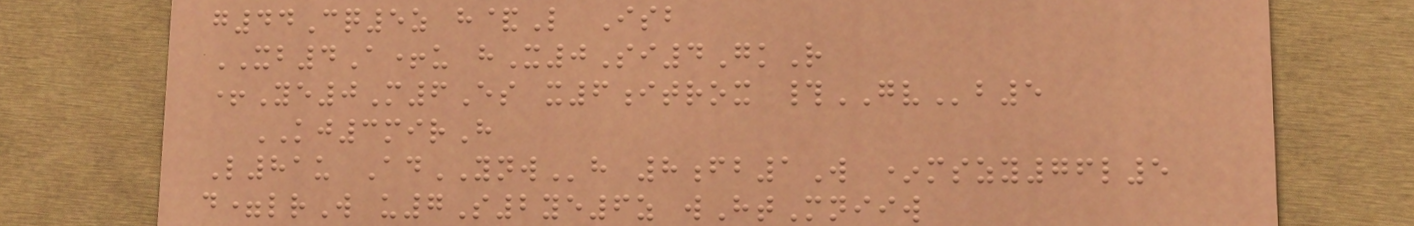g44Cq5z h&L Isb
XB4A+u hX0Si4GkR
+Ye0M6Es x6itrox #GVb5
KJ3mirH
L81u AdYNWh 8fb1W *mszy76l5
d=lrW u7S2ye6z wHtMniiw
